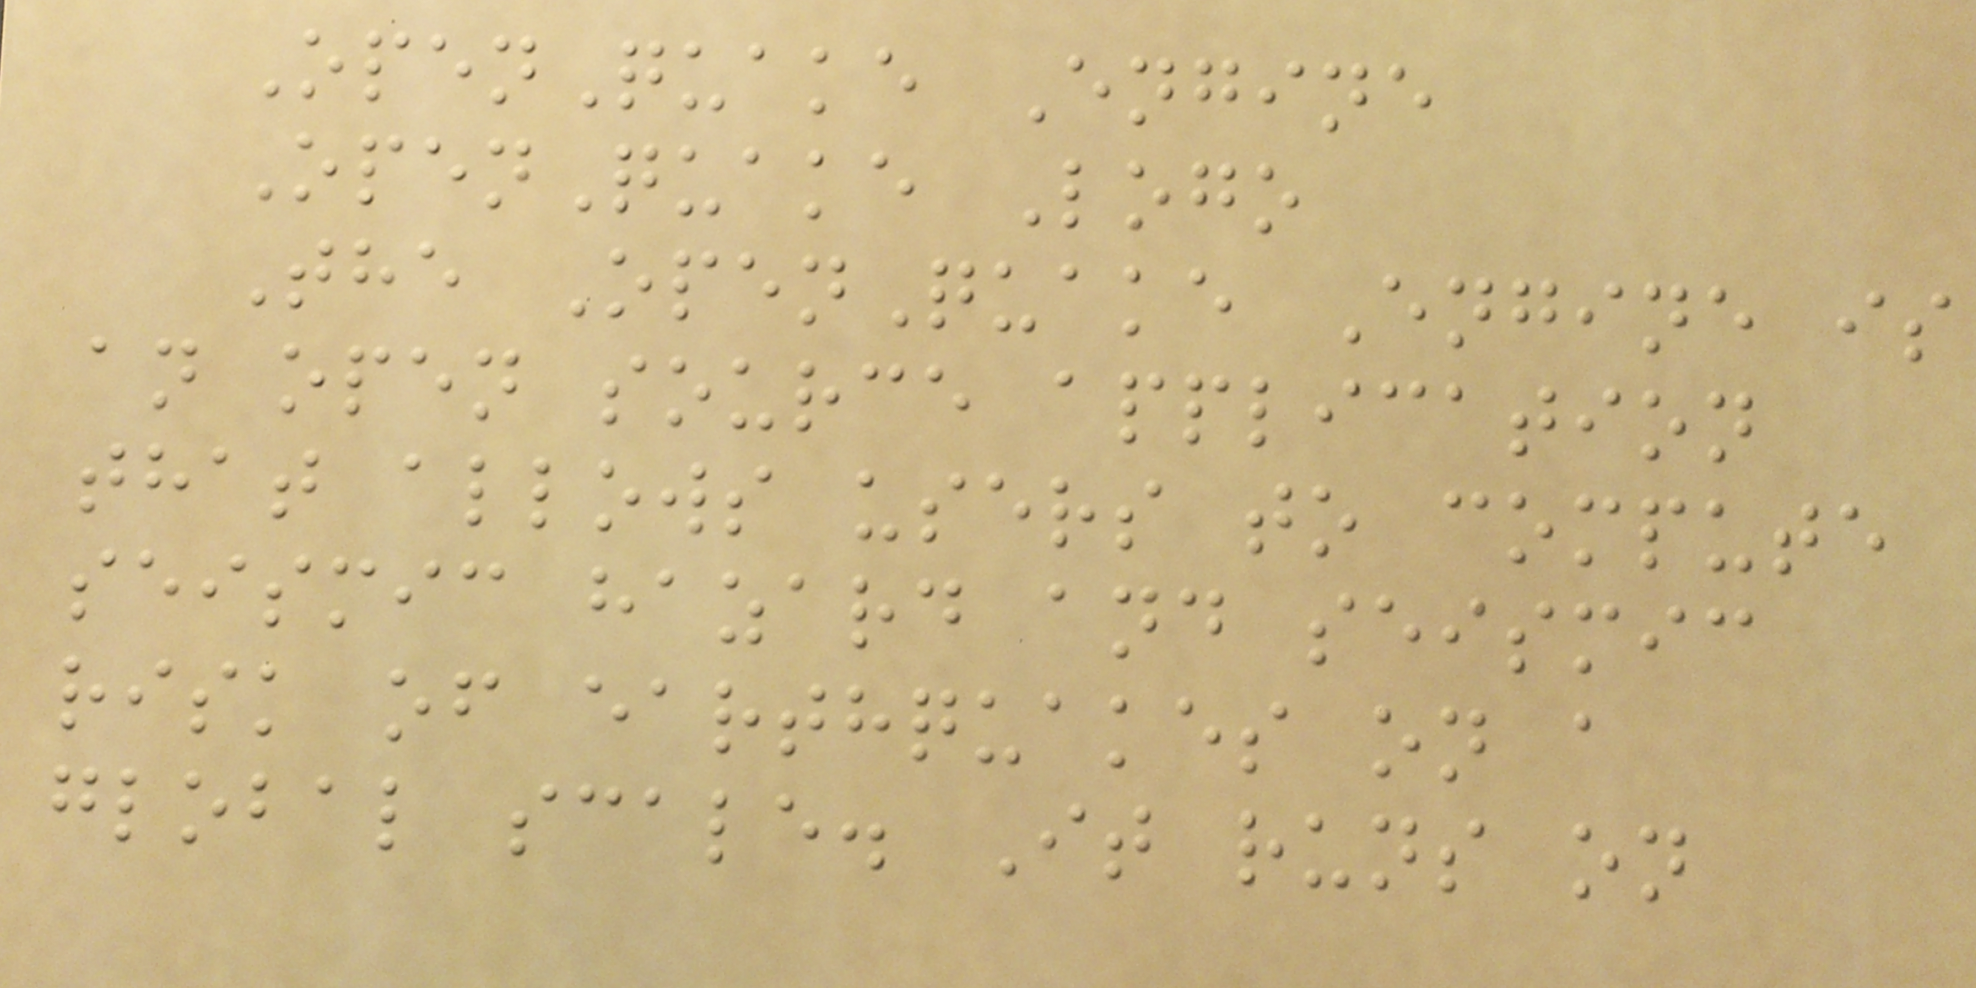OpenQuake Engine
OpenQuake Logo
The OpenQuake Engine is
an open source application
that allows users to compute
seismic hazard and seismic
risk of earthquakes on a
global scale. It runs on
